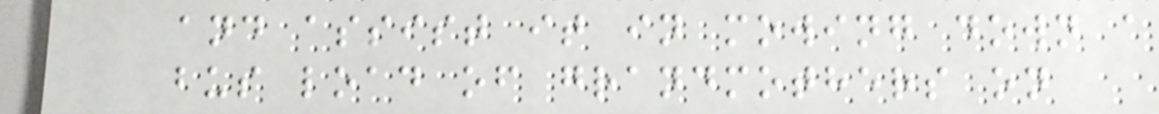and assist it in mowing down a
bus load of grandmothers on
